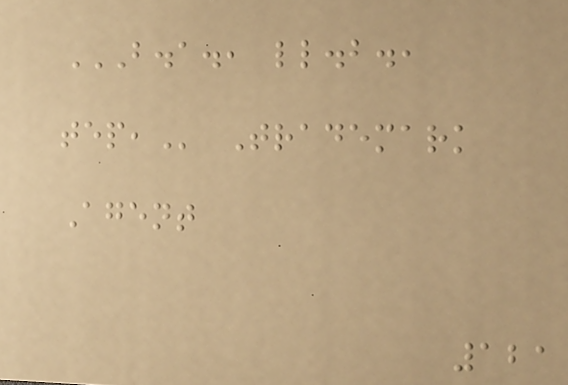B.A., LL.B.,
TEP, Trademark
Agent
121
